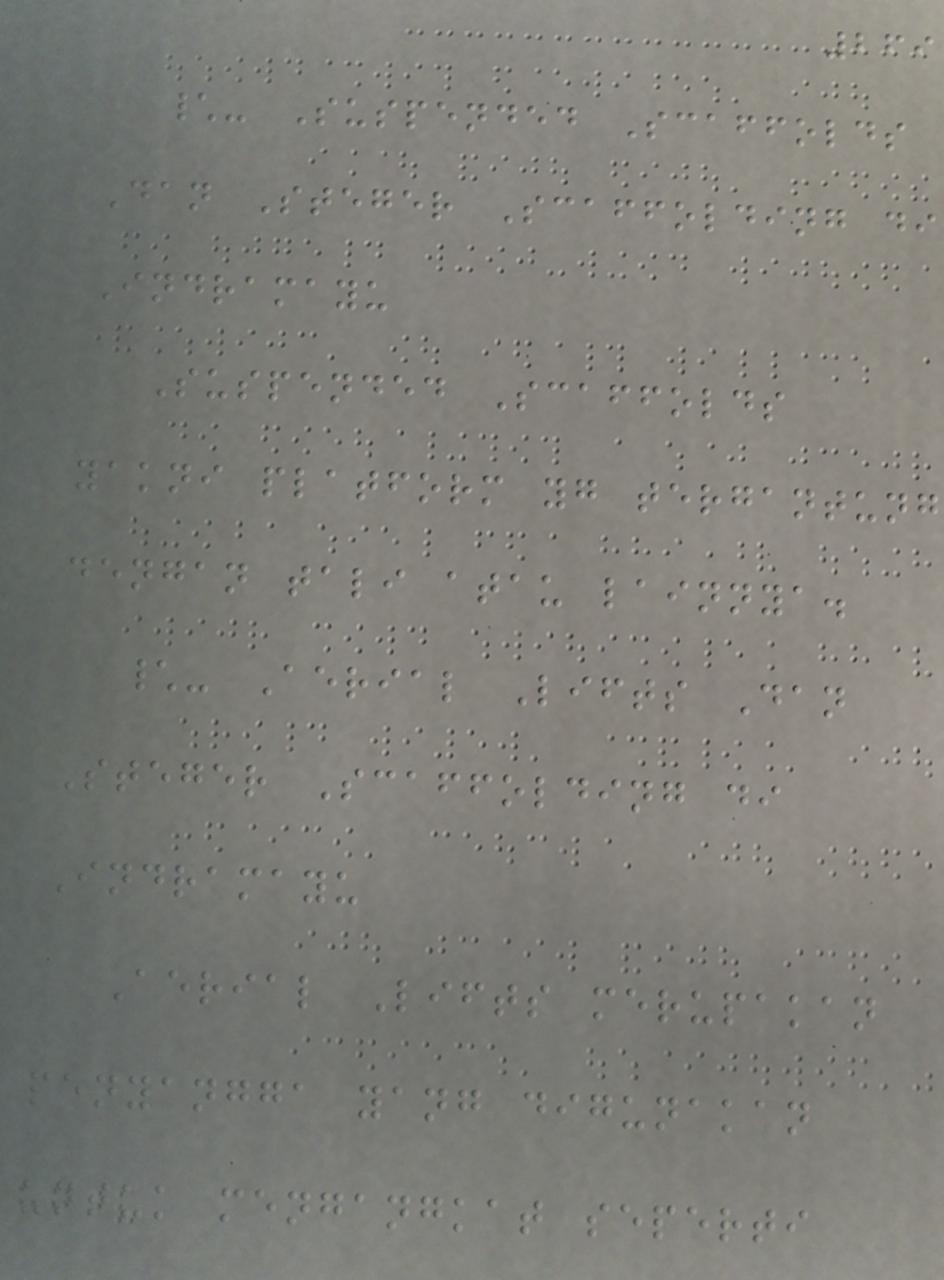269
\- Suspended Scaffolds
Dan Steger Scaffolding di
Indramayu
Suspended Scaffolds
yakni platform yg tergantung
dengan tali atau lainnya.
\- Aerial Lifts Dan
Steger Scaffolding di
Indramayu
Aerial Lifts merupakan
penyangga yang digunakan
untuk mengangkat seperti
